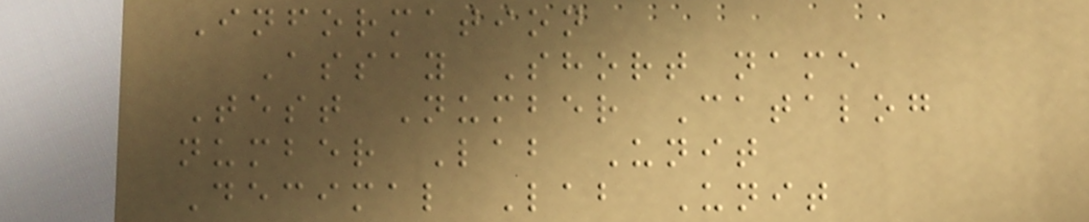Information
Assay Short name
Test Number Catalog
number Lab Unit
Decimal Lab Unit
